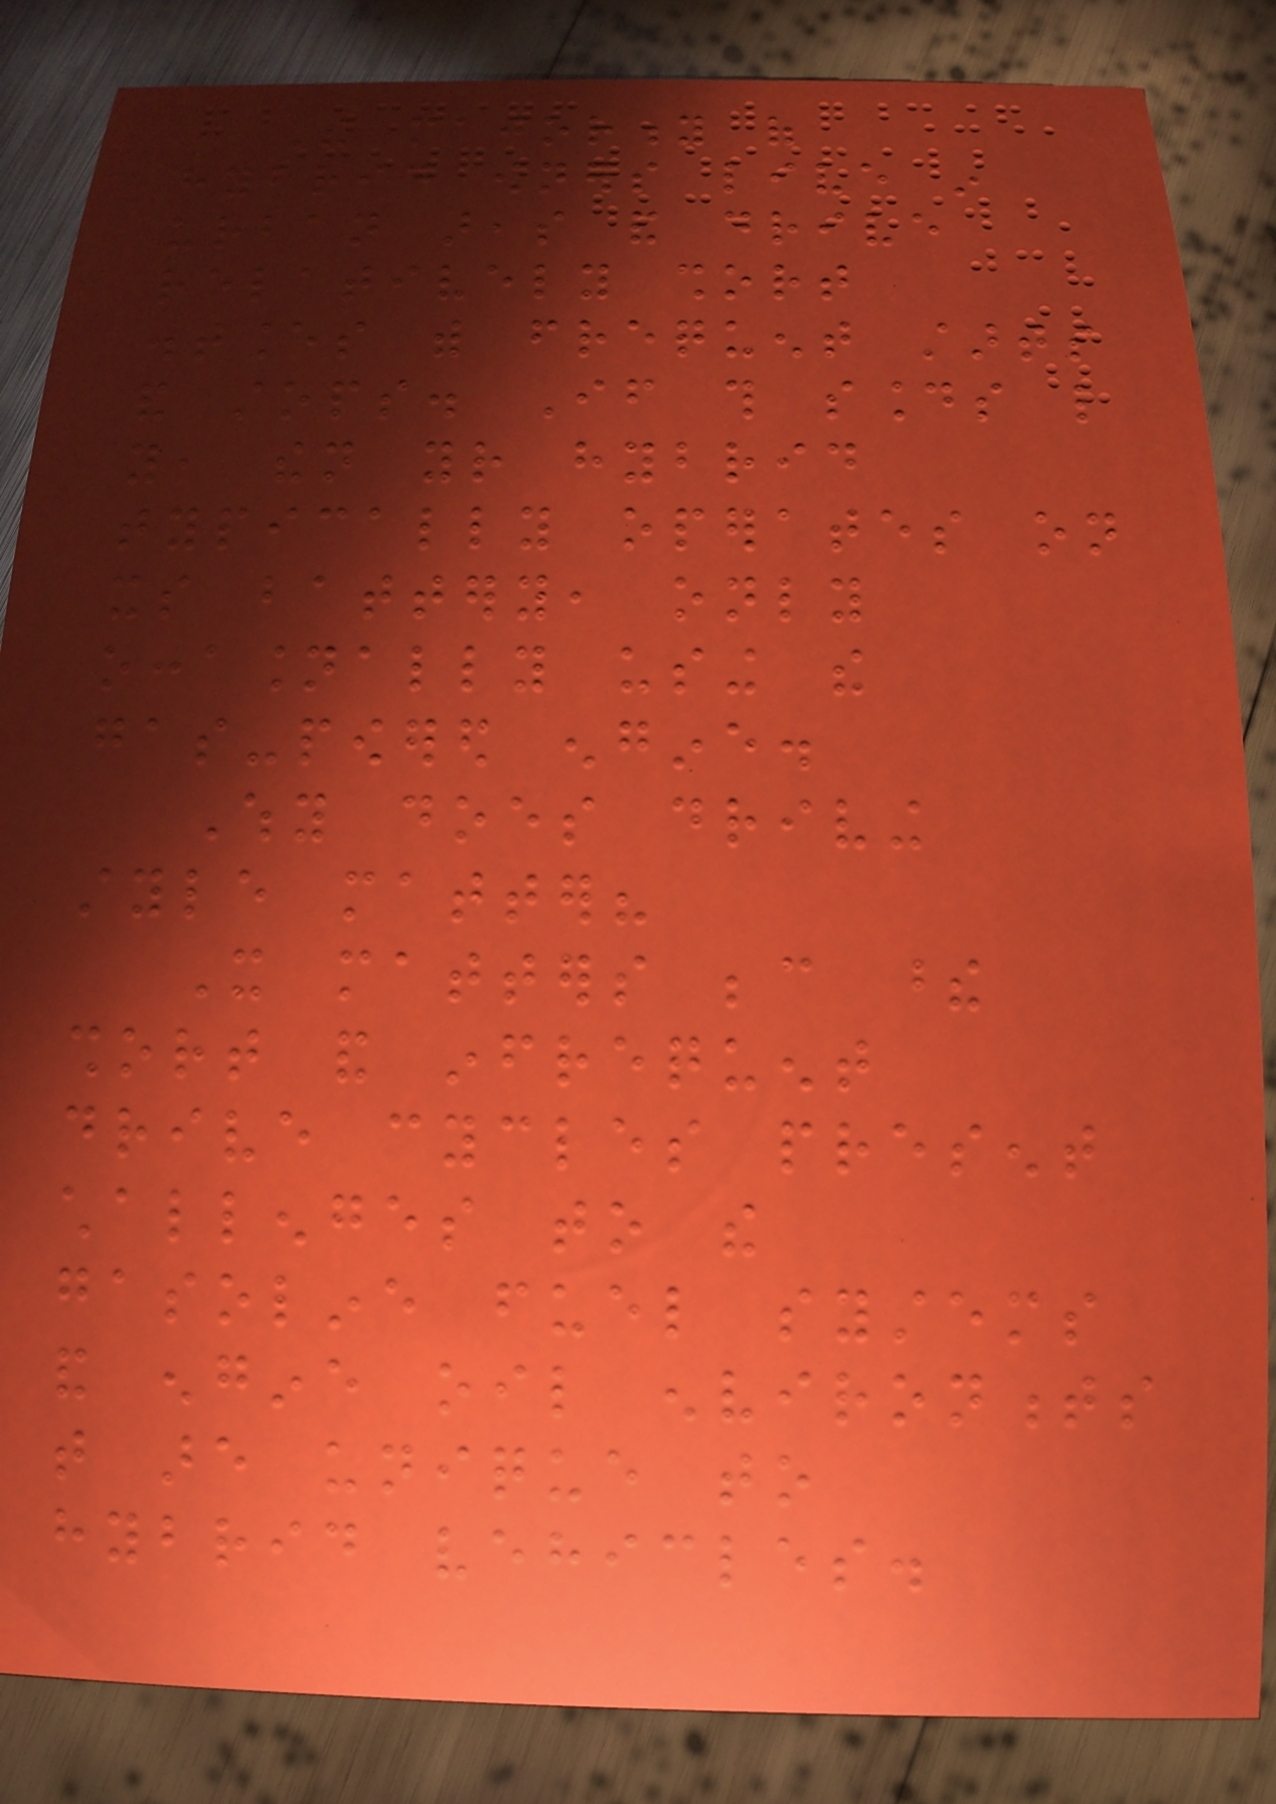The majority of
hybrid owners live in
urban areas and drive
relatively short
distances with frequent starts
and stops. If this sounds like
you, then your hybrid
typically operates on
its battery, only
occasionally using the
gas-powered engine.
Why does driving
style matter?
It matters because these
short and infrequent
drive cycles present
challenges to the
gasoline fuel systems
and engine oil environments
that are unique to
hybrid vehicles.
